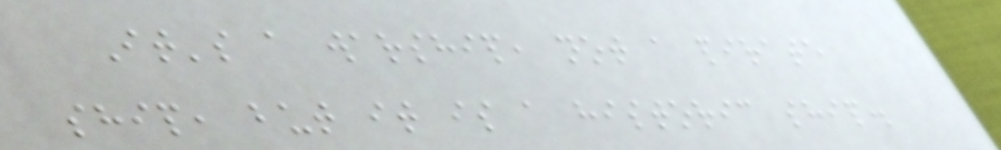It's a warship, not a pirate
ship, but it is a historic ship.
